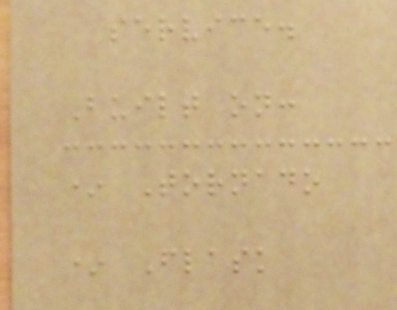service.
Built on:
* Tornado
* Flask
